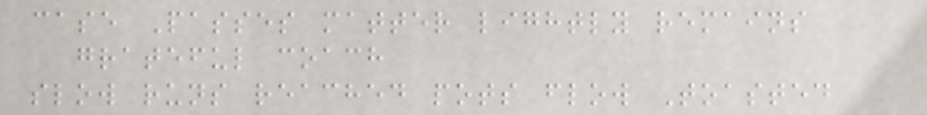case Passes matter lightly remains
grateful coach
slow runs reached pots flow Toasted
